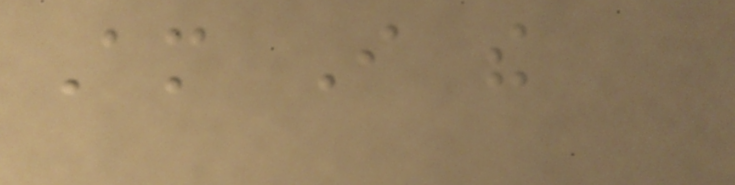Am I the
